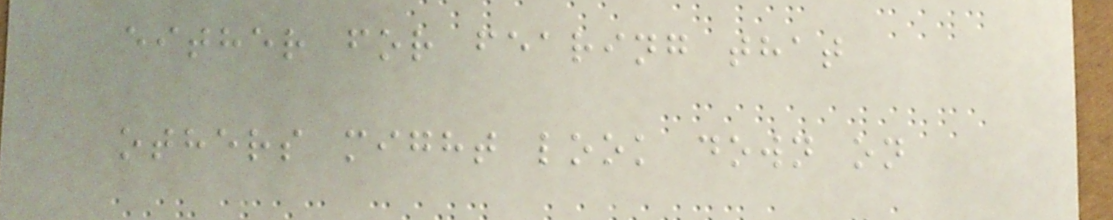either for fearing that
others might look down on
